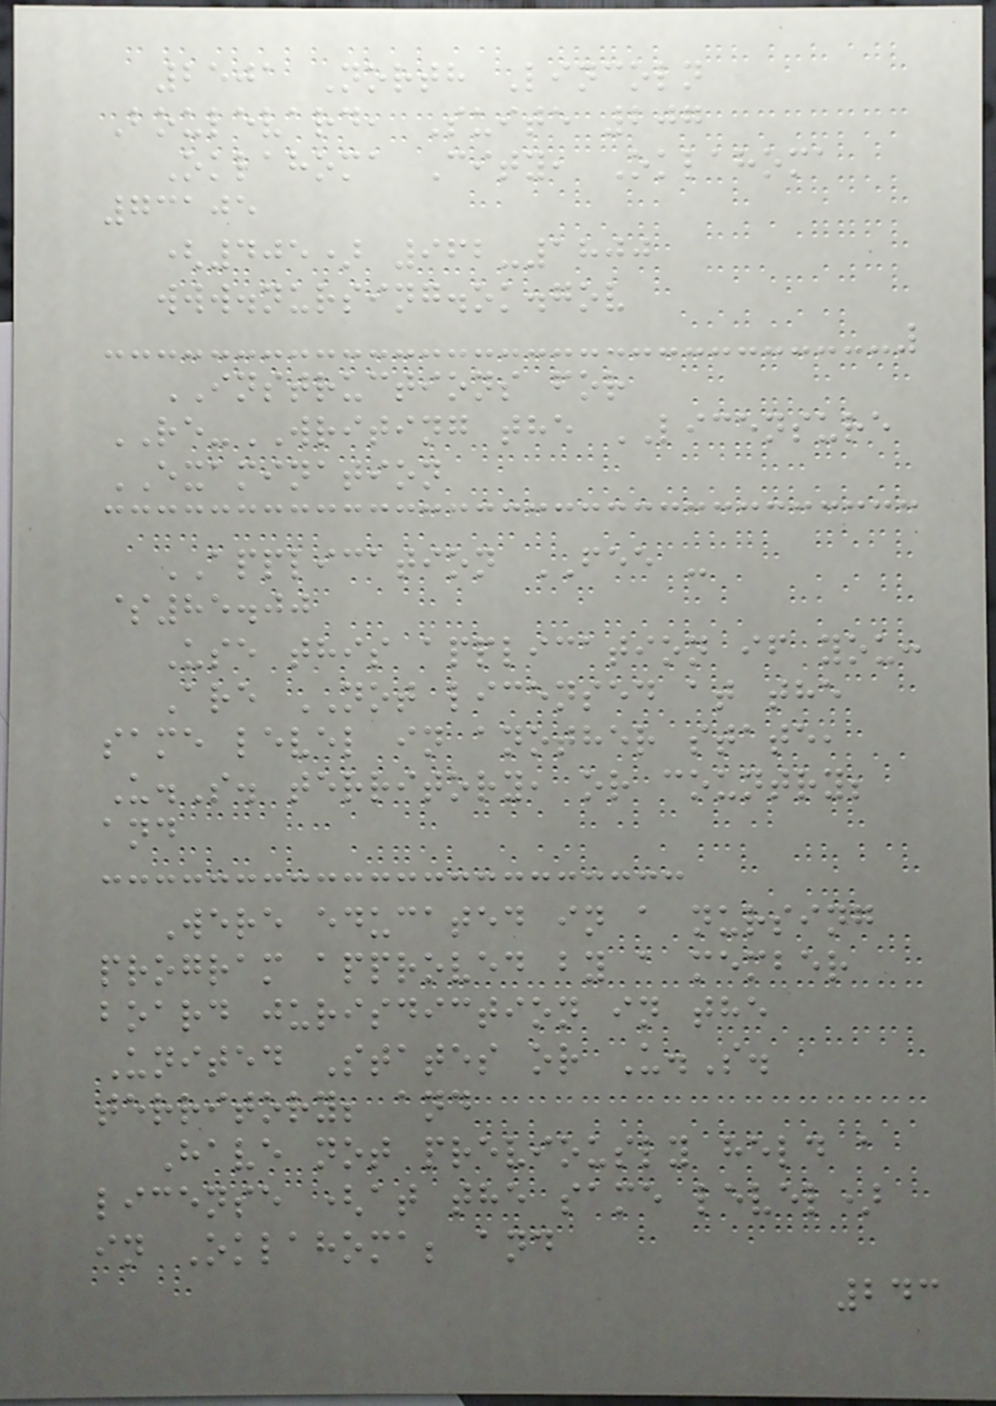2501 North Lincoln
Boulevard, Suite 207
Oklahoma City, Oklahoma
73105
(405) 962-1800
www.nursing.ok.gov
INSTRUCTIONS for
RE-WRITING the LICENSURE
EXAMINATION
APPLICATION FEE -
$85.00
Use this application if you:
Are NOT licensed at the
same level in another state,
U.S. territory, or country;
and
Were educated in a nursing
program approved by a member
board jurisdiction in the
United States or U.S.
territory; and
Have not previously held a
license (at the same level)
in Oklahoma; and
243
